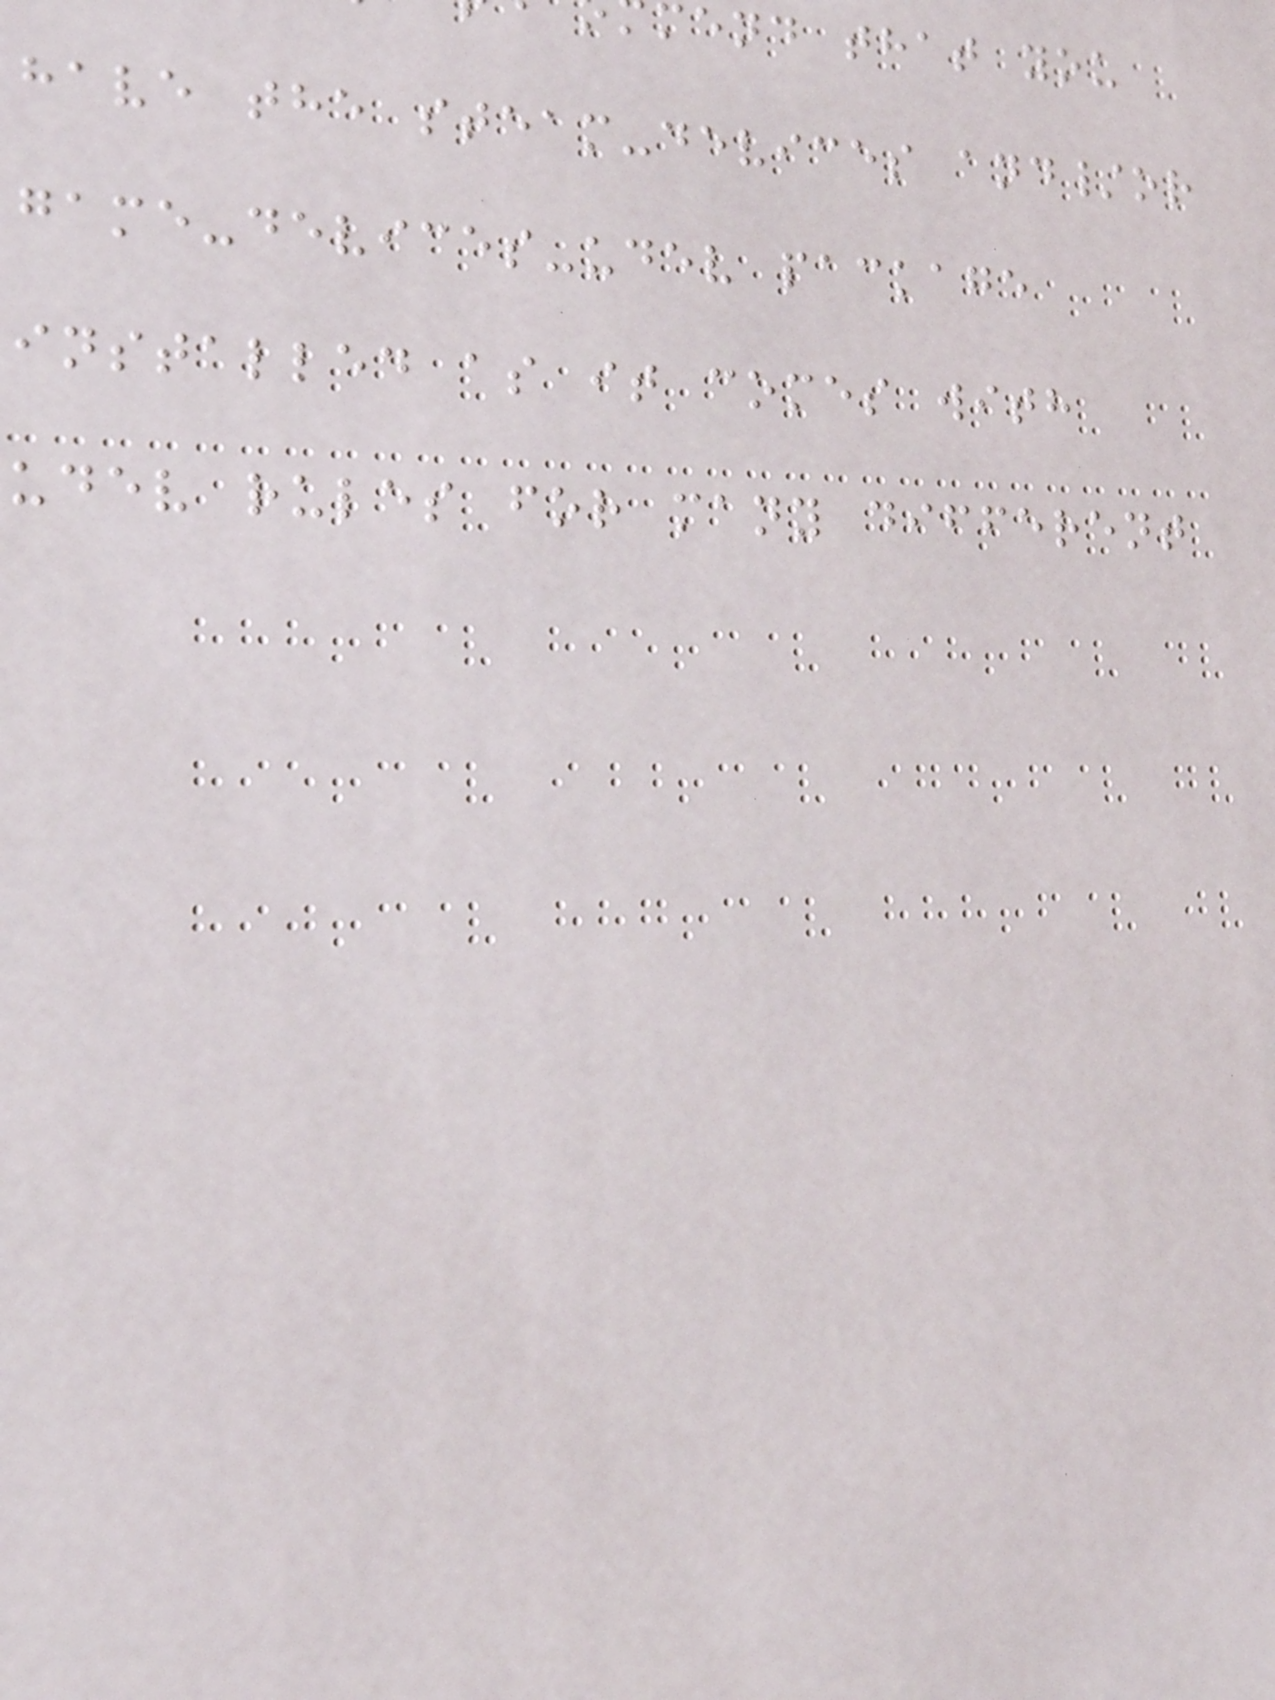mend that you
have the steam-devices and/or
game-devices-udev package
installed as it comes with
udev rules for many different
